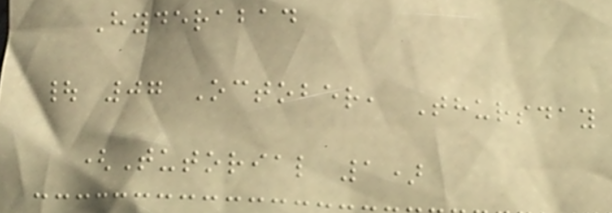Hyderabad
| 07 October, Thursday
(Tutorial 1)
